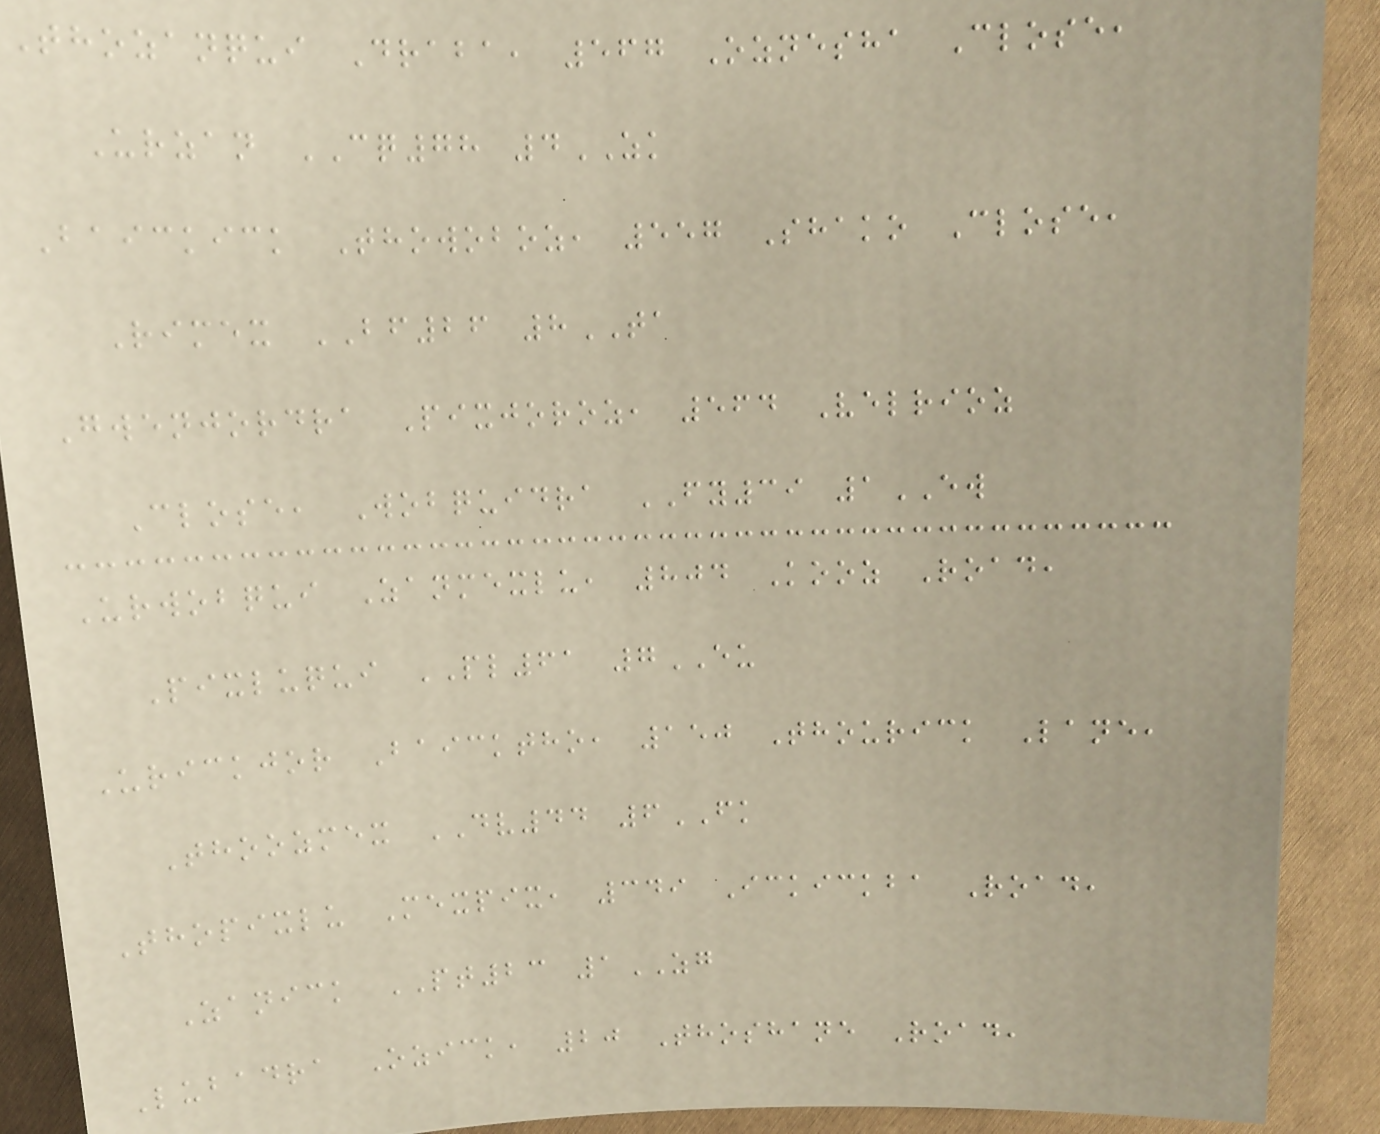Thozanqui Draba, 567 Oznesha Close,
Urzan CQ78 4ZK
Baickick Thowoboz, 557 Shako Close,
Rimex BF26 8TA
Gwenjordra Pixjoroz, 564 Velrioz
Close, Wobquidra FY39 1EW
Urwobqui Zanmexlu, 804 Kooz Road,
Pixluqui PL61 7EU
Urickjor Baicktho, 150 Thourick Lane,
Thoozmex DV44 6FK
Thopixlu Mexpix, 349 Ickickba Road,
Zanick PT23 1ZG
Lubadra Ozick, 20 Thoshane Road,
